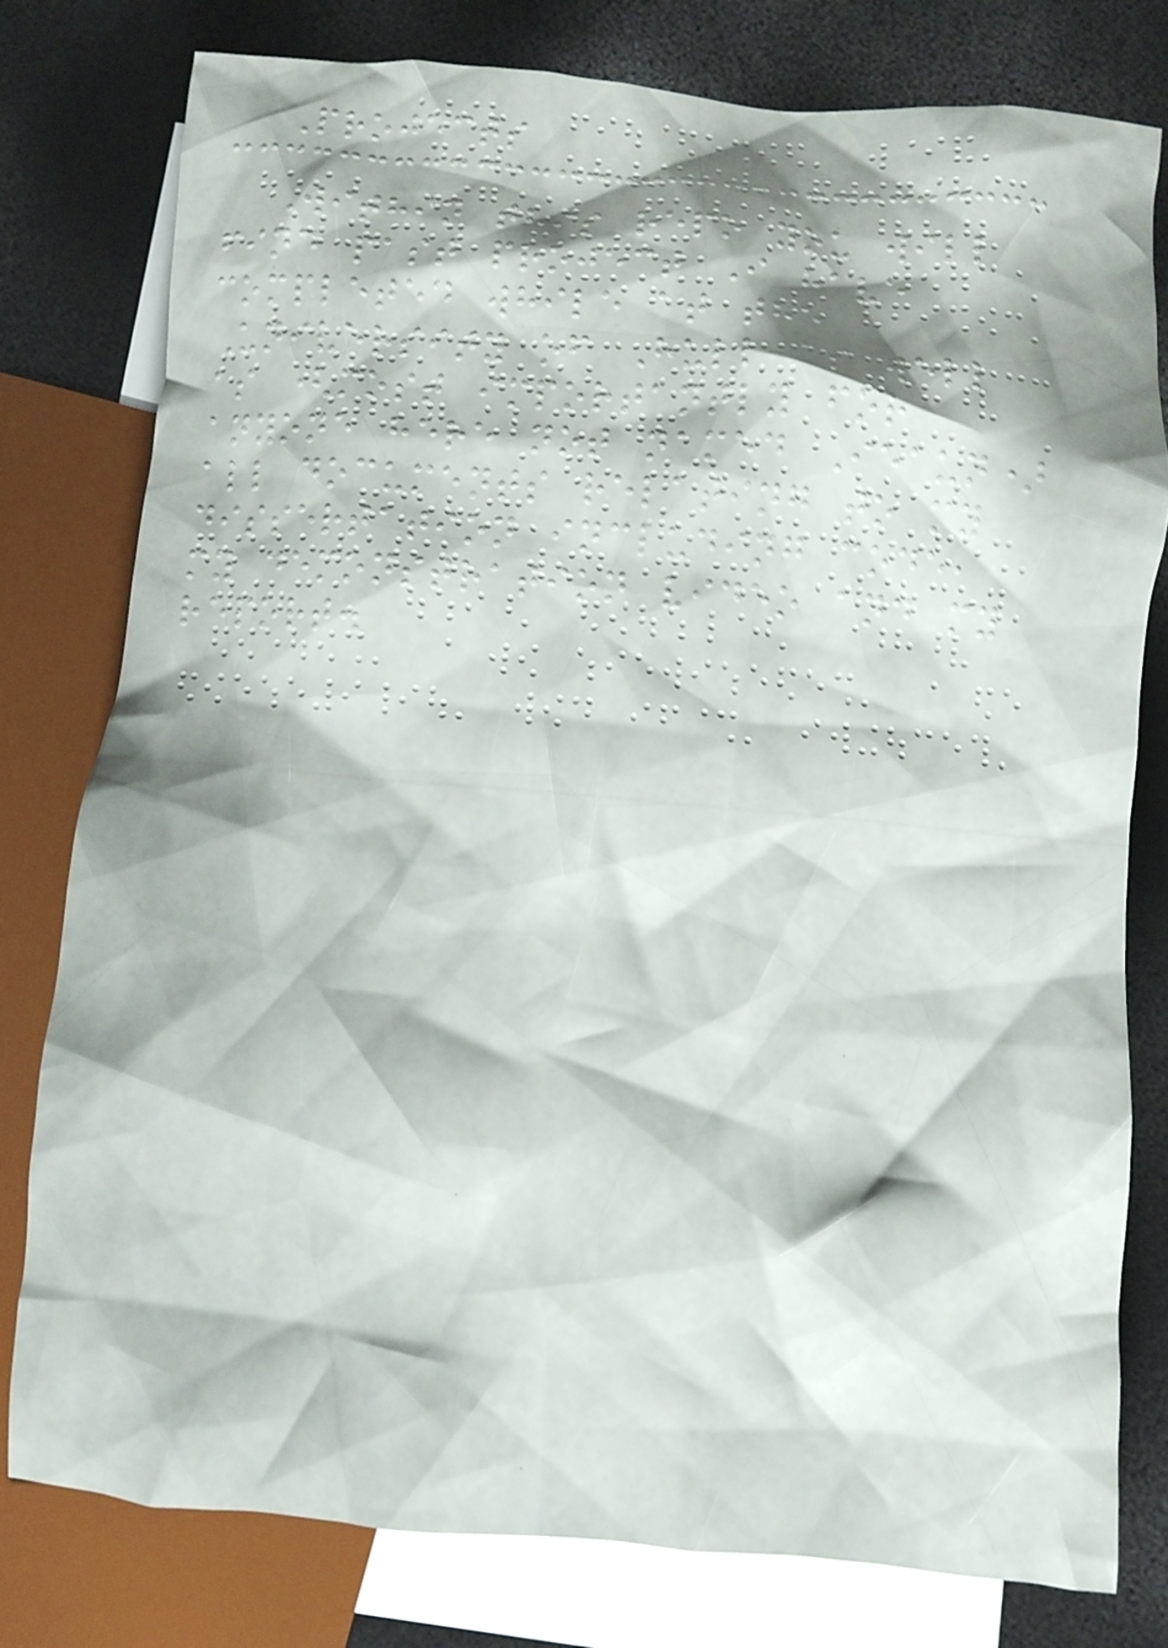Projects
Within this repo you will
find past project I have
completed while at the
University of Hull as well
as (most importantly for
anyone here not named Ieaun)
all documents relating to my
dissertation including code,
my demonstration video and my
report.
